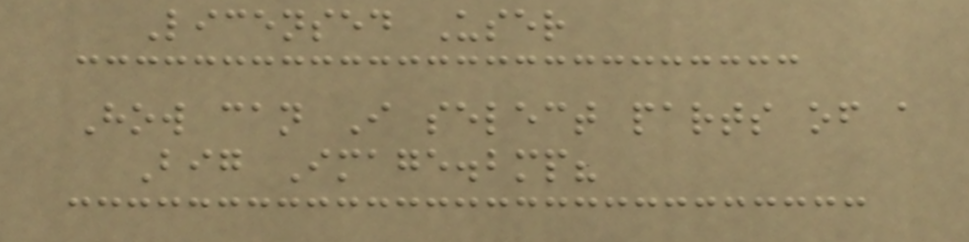Licensed User
How can I select parts of a
Big Image.bmp?
